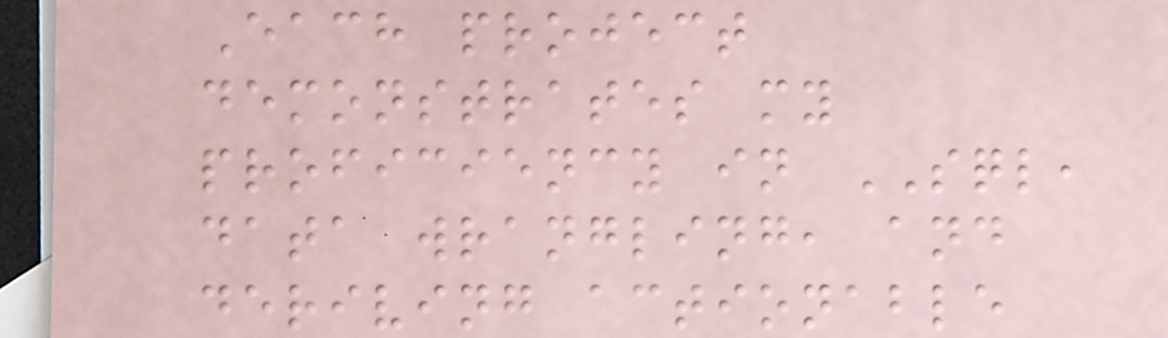Each project
demonstrates my
proficiency in SQL,
data wrangling, and
deriving actionable
